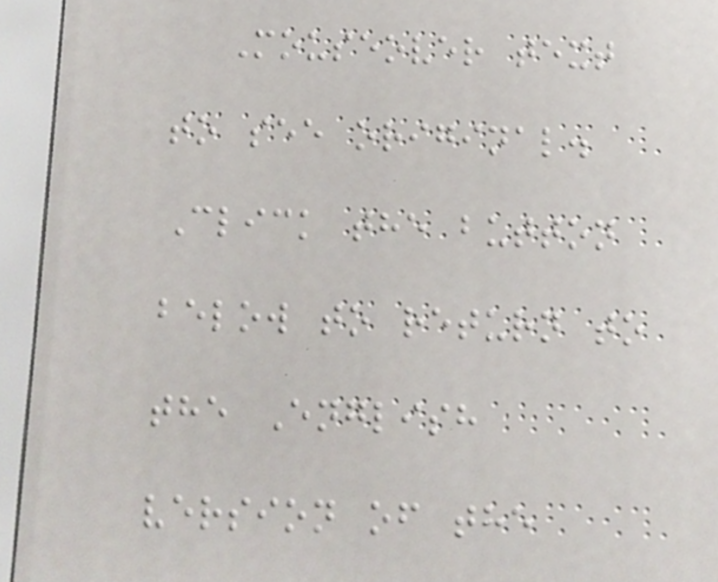Mouseover text
to see original.
Click the button
below to return to
the English
version of the
